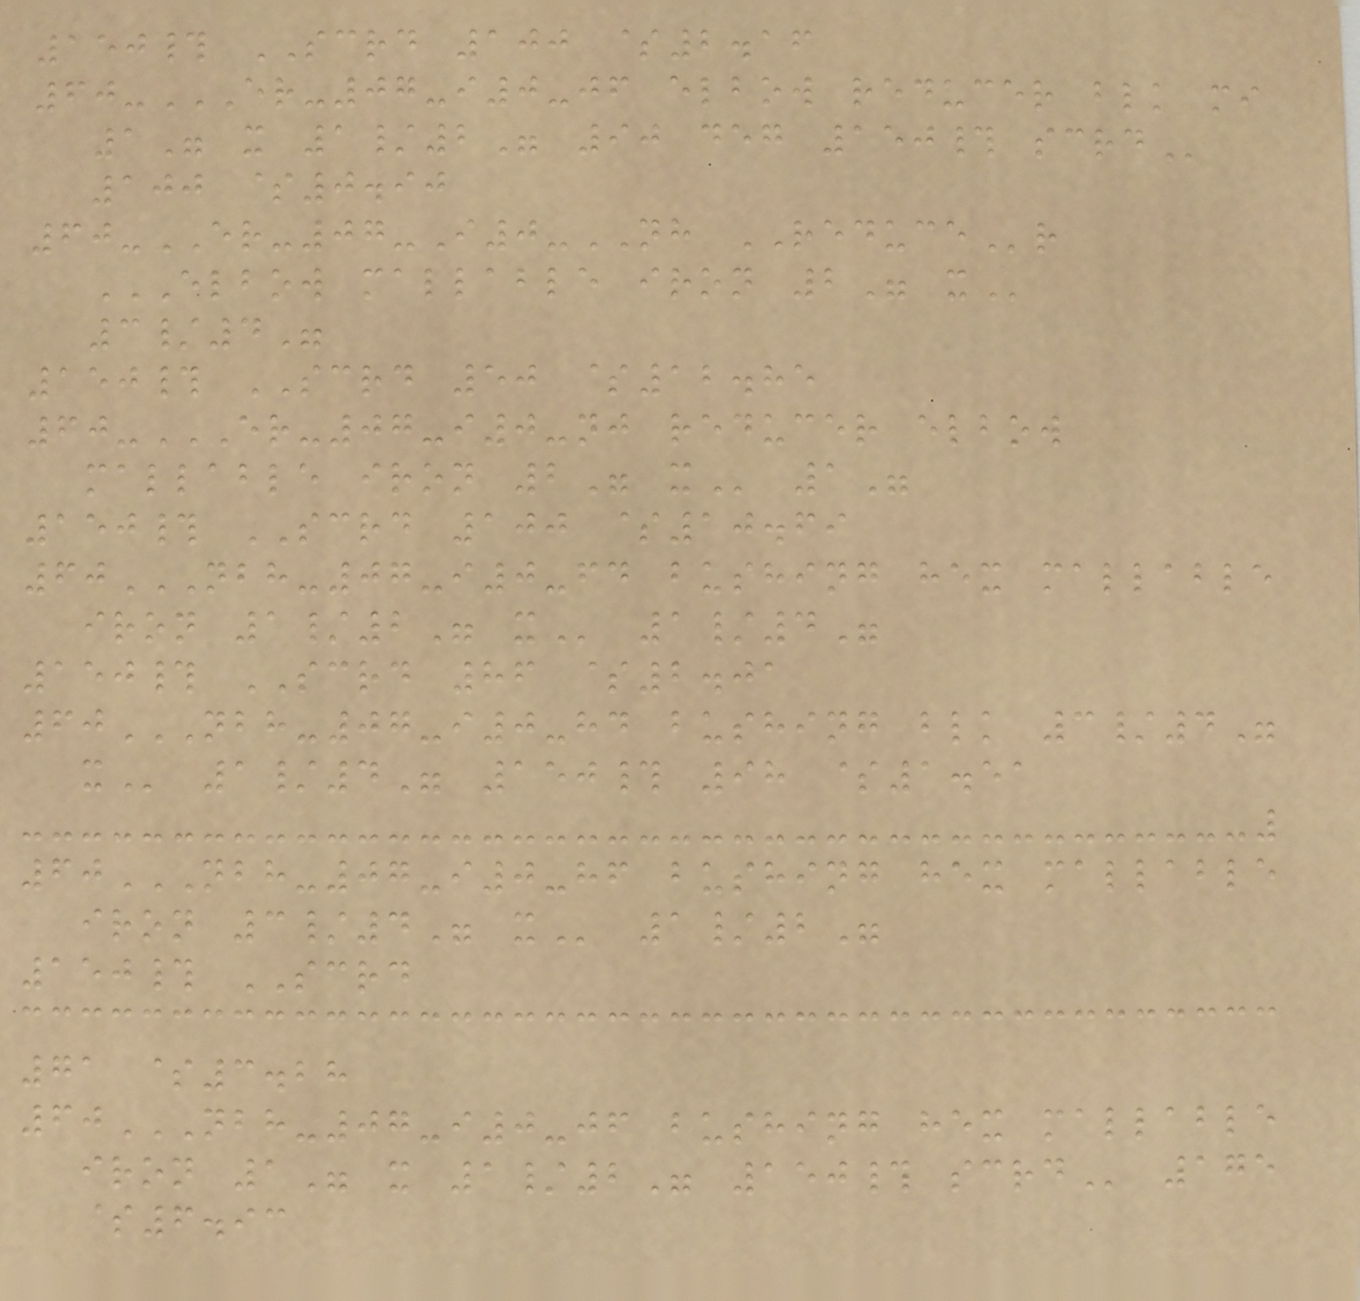150# SCRD 100 $2.16
60-ER-07-I0-JF ELBOW REDUCER BLK MI
1" X 1/2" 90 DEG 150# SCRD
100 $0.90
60-ER-07-I0-NH REDUCEr
ELBOW MALLABLE IRON 2" X
3/4"
150# SCRD 50 $12.85
60-ER-07-I0-NJ REDUCER ELBOW
MALLABLE IRON 2" X 1"
150# SCRD 100 $10.69
60NBH-07-I0-FD BUSHING HEX MALLABLE
IRON 1/2" X 1/4"
150# SCRD 86 $2.01
60NBH-07-I0-HD BUSHING BLK 3/4"
X 1/4" 150# 98 $1.51
60NBH-07-I0-HF BUSHING HEX MALLABLE
IRON 3/4" X 1/2"
150# SCRD
71 $3.28
60NBH-07-I0-JF BUSHING HEX MALLABLE
IRON 1" X 1/2" 150# SCRD 175
$6.93
